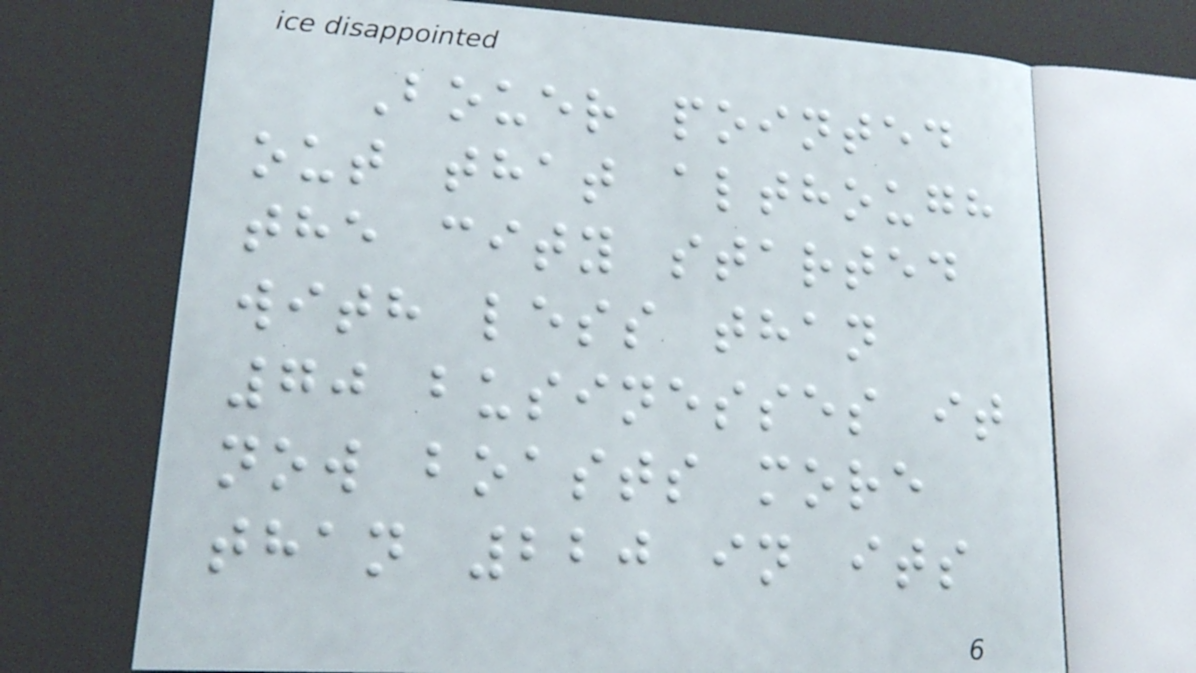Bouer pointed
out that although
the city started
with less than
70 businesses it
now boasts more
than 220 in its
